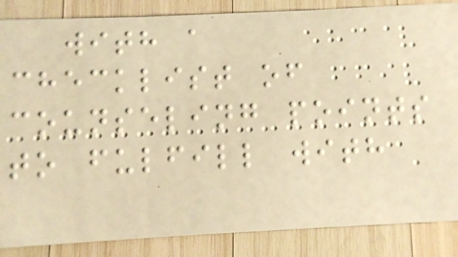with a
checklist of
counseling points
to fulfill with
